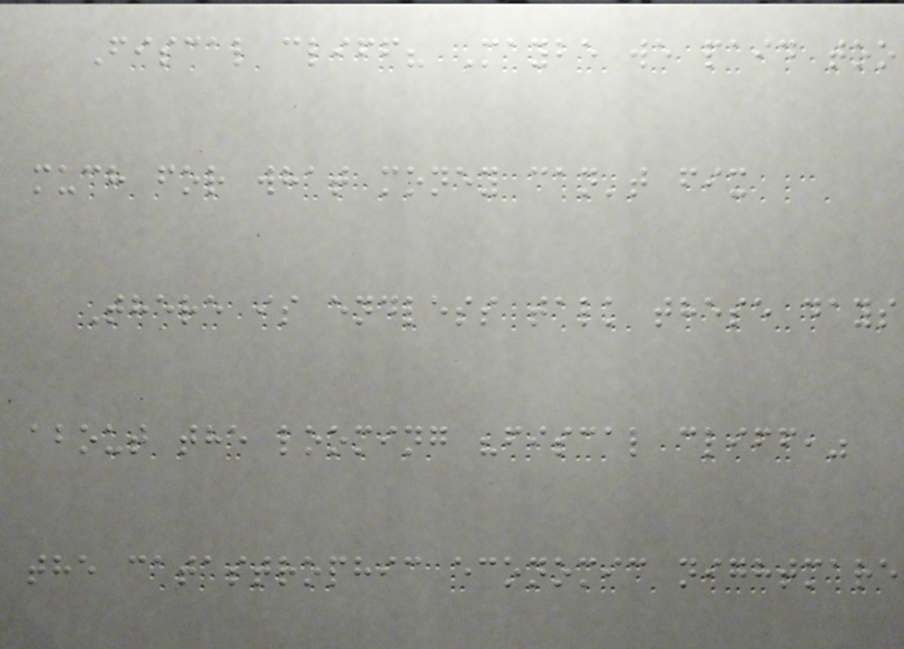Fiscal cliff? Maybe we paid too
much for what money can't fix
There is endless talk these days
about the looming "fiscal cliff,"
the catastrophic economic nightmare
